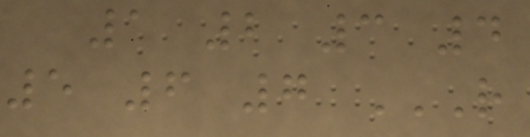1 2 3 4
5 6 7 R
